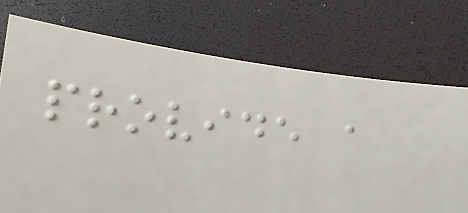provide a
